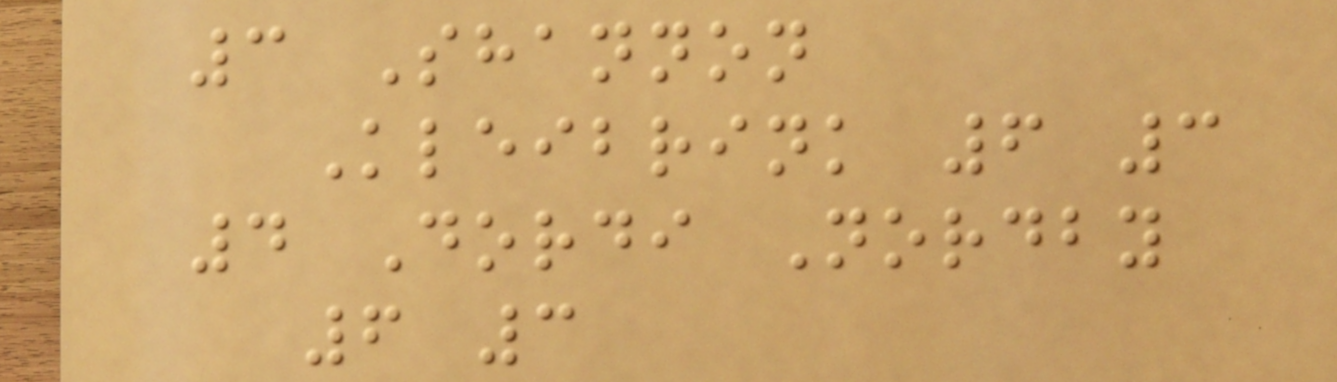3 Shannon
Kleibrink 6 3
4 Dordi Nordby
6 3
